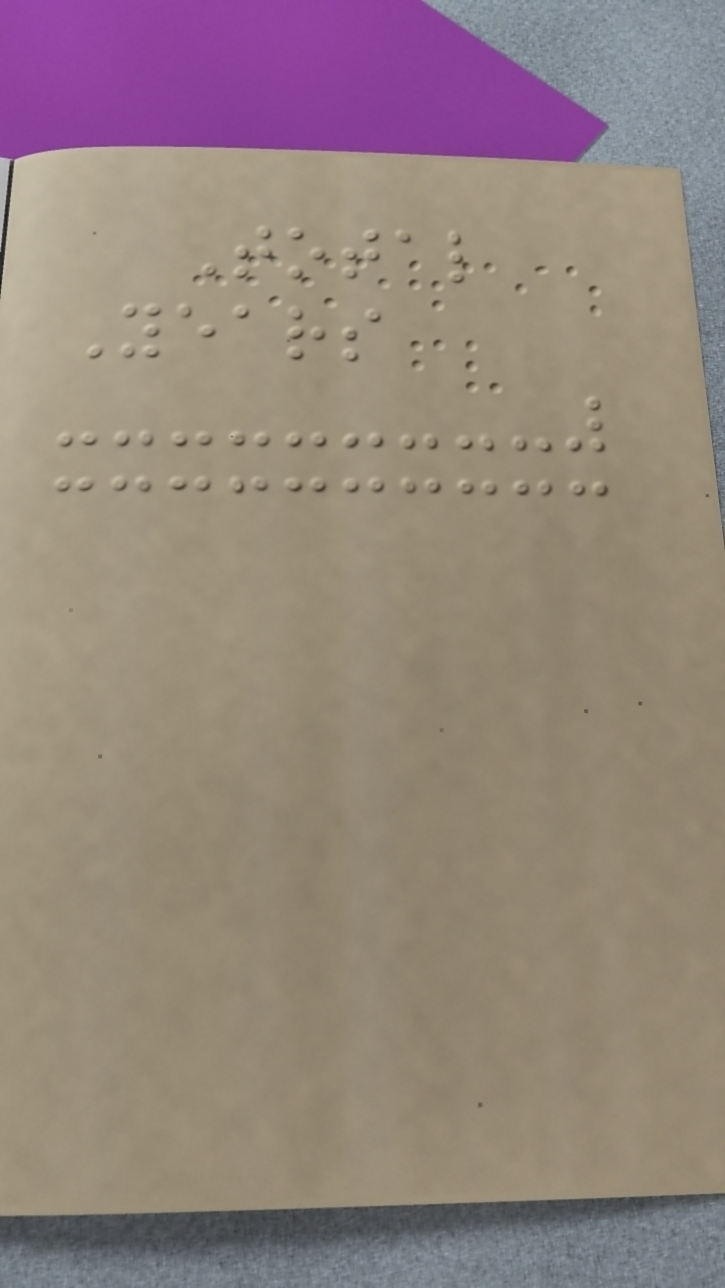Total
Years
